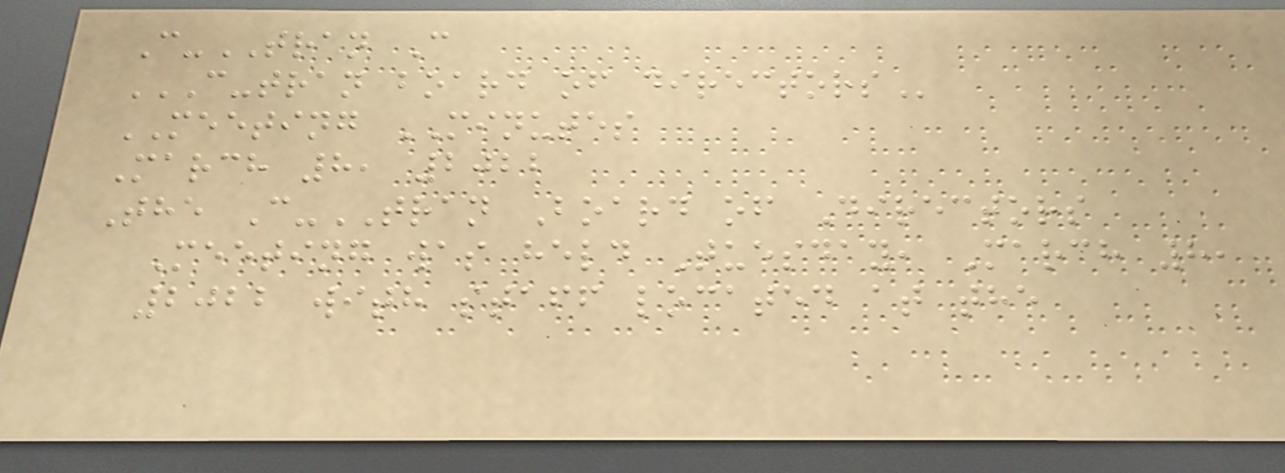C-TRAN C
C-TRAN BOARD OF DIRECTORS
MEETING MINUTES
March 8, 2022
The C-TRAN Board of Directors
Meeting was held Tuesday, March 8,
2022 with staff located at the
